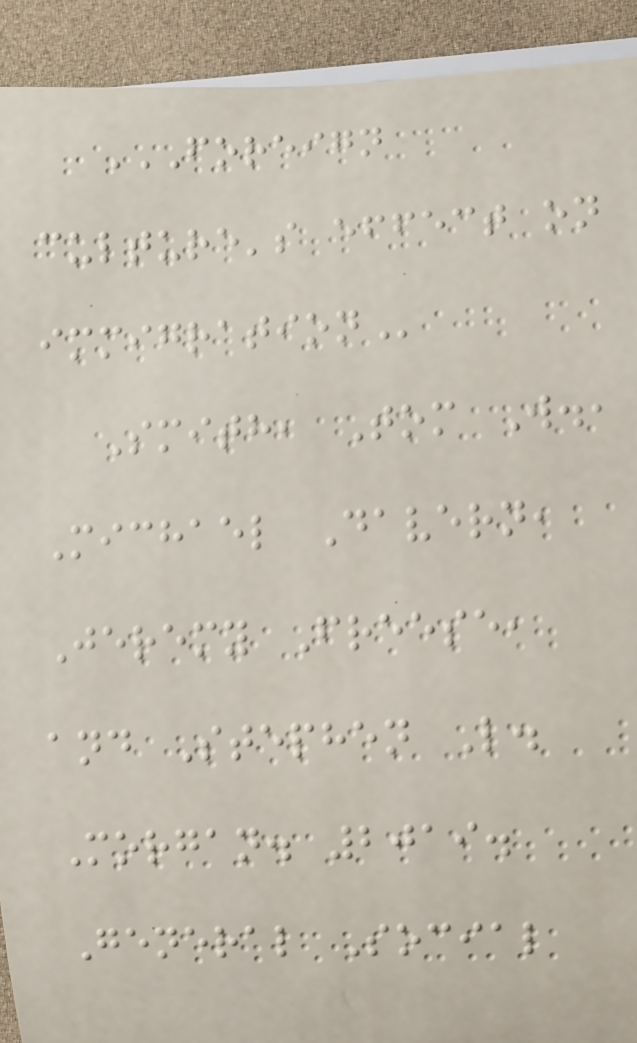FOREIGN
CULTURE'S EFFECT ON
IMMIGRATION
Smith, Tom W.,
Michael Davern,
Jeremy Freese,
and Stephen L.
Morgan. 2019.
General Social
